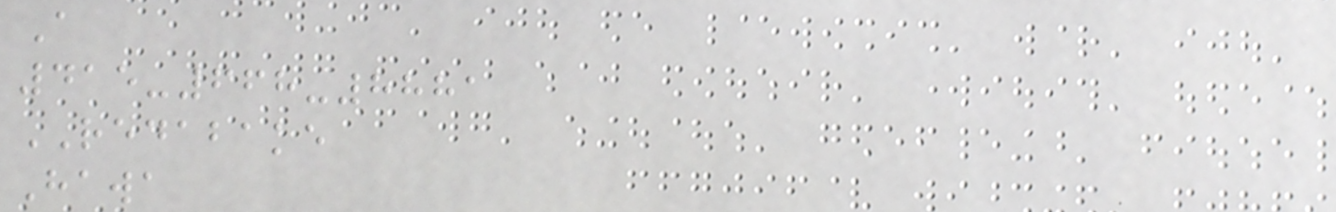A
415-668-8881
REDABAKE
Hawa
